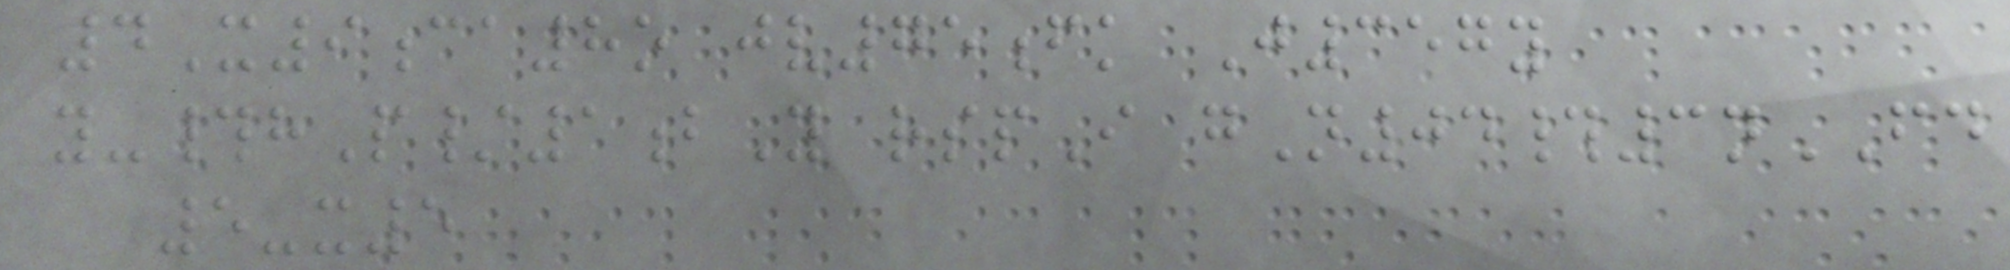4X9ca8o jv75fk J357y
y-#hP/1bY rspI gN04#3nFD
5-x5
